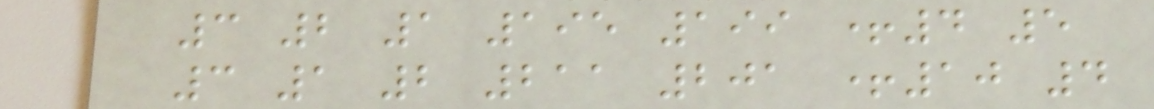3 2 1 195 199 +4 5
3 1 2 211 201 +10 4
